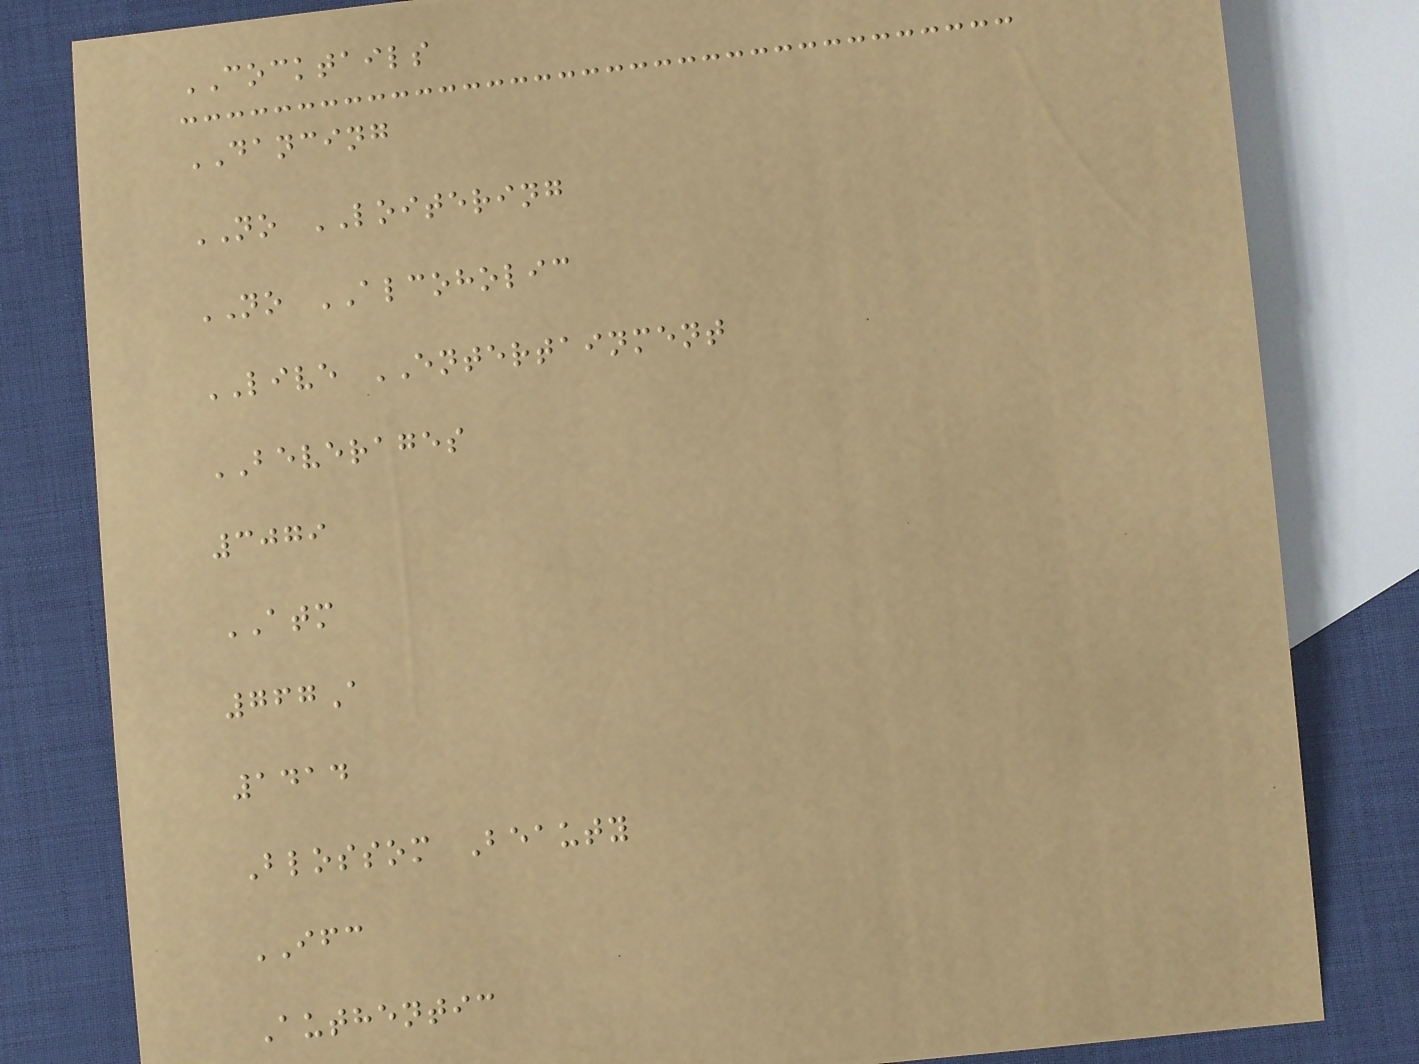COCKTAILS
DANCING
NO LOITERING
NO ALCOHOLIC
LIVE ENTERTAINMENT
BEVERAGES
3079
ATM
767A
1414
Blossom Beauty
IFC
Authentic
